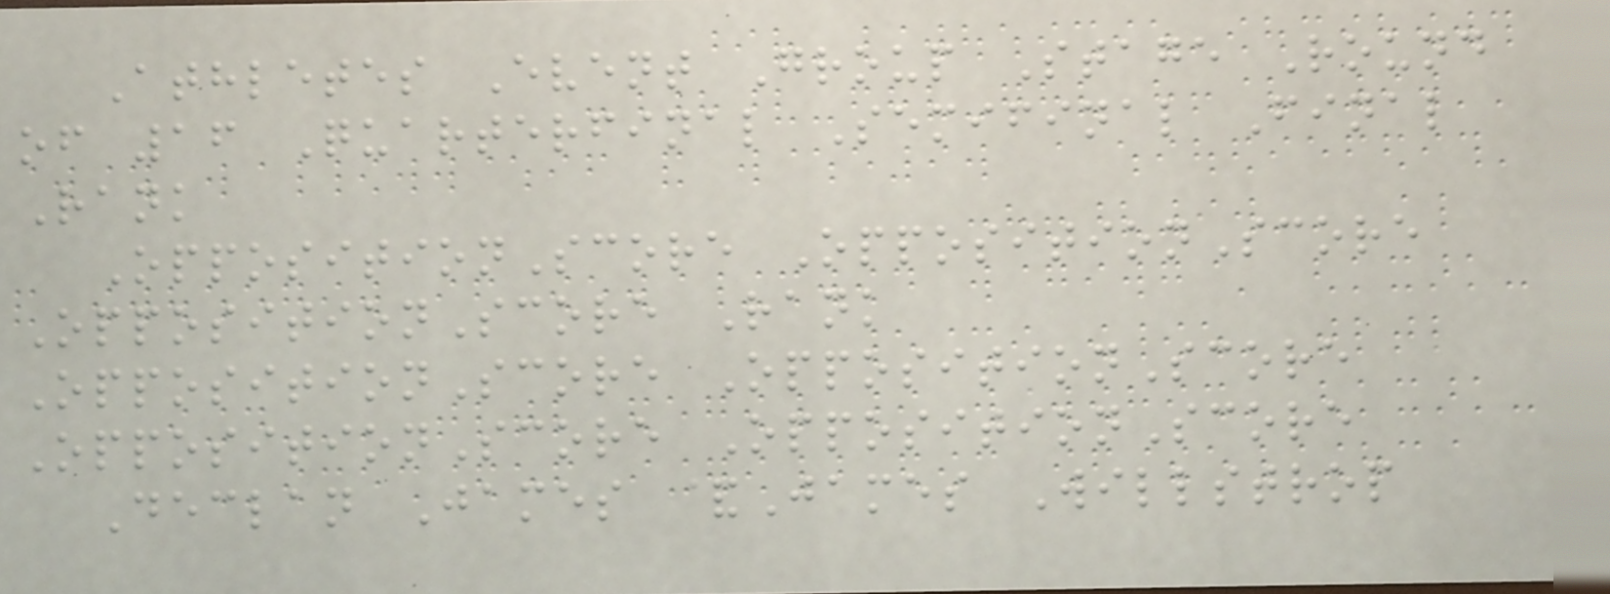Athletes Event Group Stage Round
of 16 Quarterfinal Semifinal Final
Rank
OppositionScore OppositionScore
OppositionScore Rank
OppositionScore OppositionScore
OppositionScore OppositionScore
Declan James &James Willstrop
